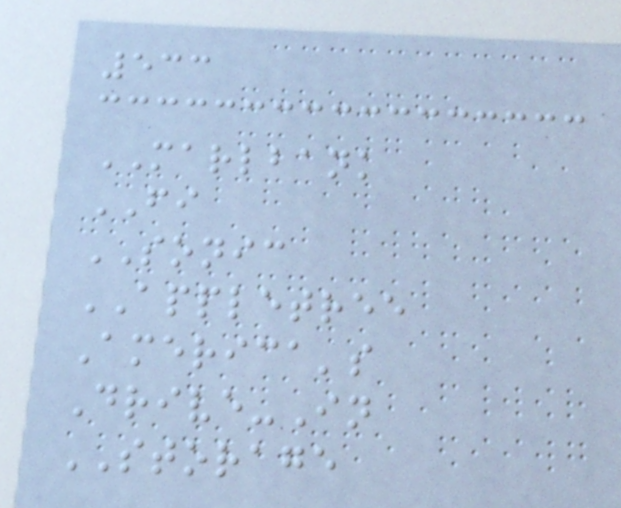533
MARLBANK
FI
SONIC
APPLETREE
America's
Drive-In
STORAGE
